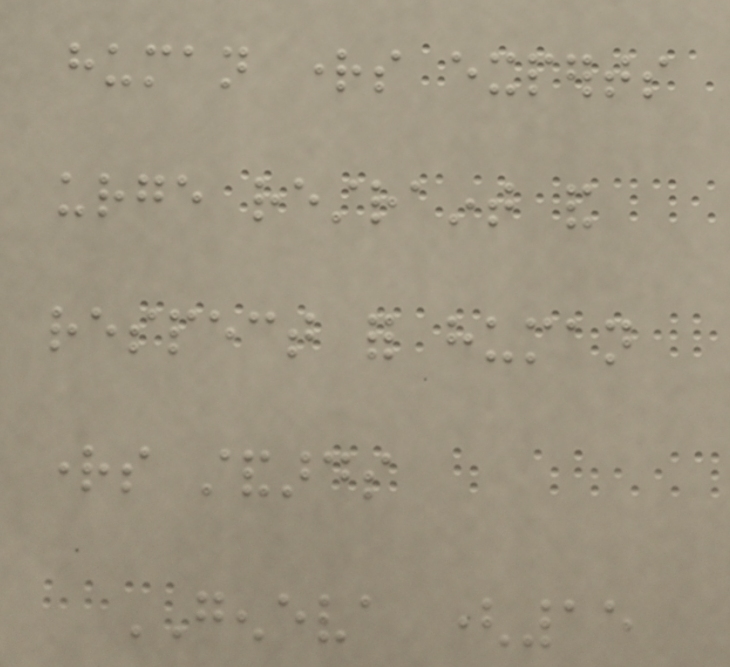human rights experts
urge restraint and
respect for human
rights standards
GENEVA (15
